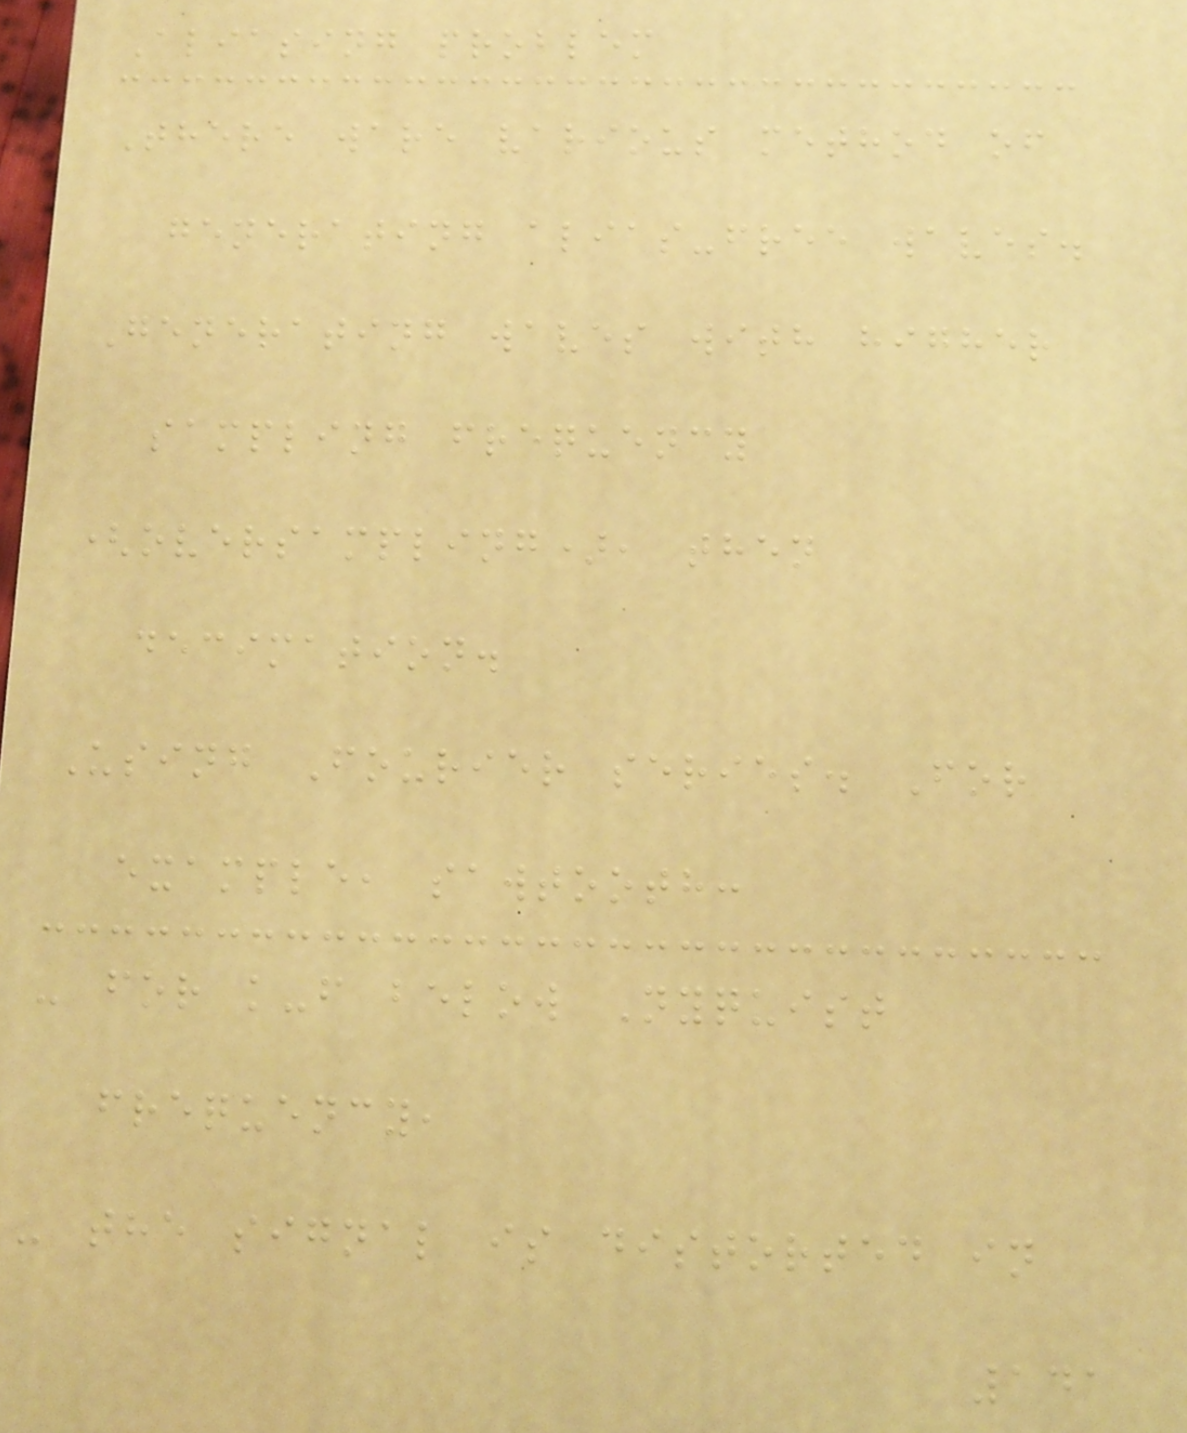Aliasing problem
There ware various method of
generating alias-free waves.
Generating waves with higher
sampling frequency
(oversampling), then
decimation.
Using Fourier series. For
example, sawtooth:
- for k-f below Nyquist
frequency,
- the signal is distorted in
141
